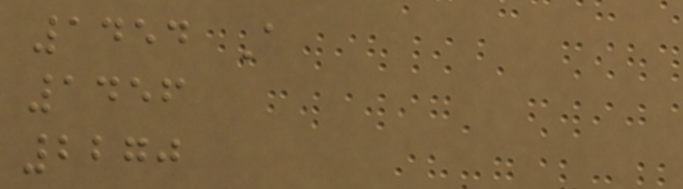1454 A
1456
2270
